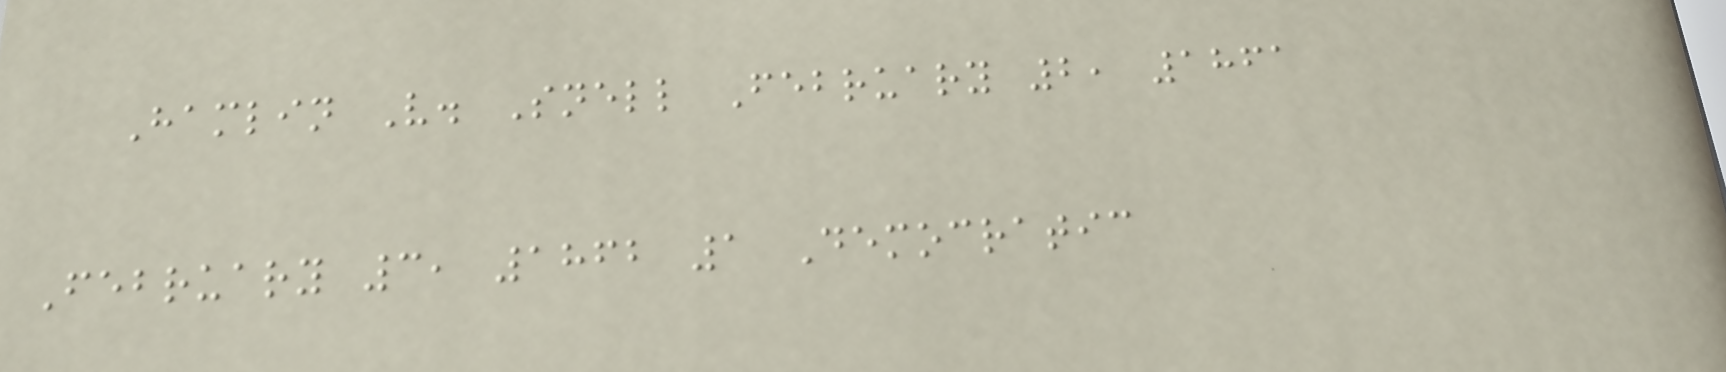Hamlin V. Snell February 2, 1861
February 3, 1862 1 Democratic
